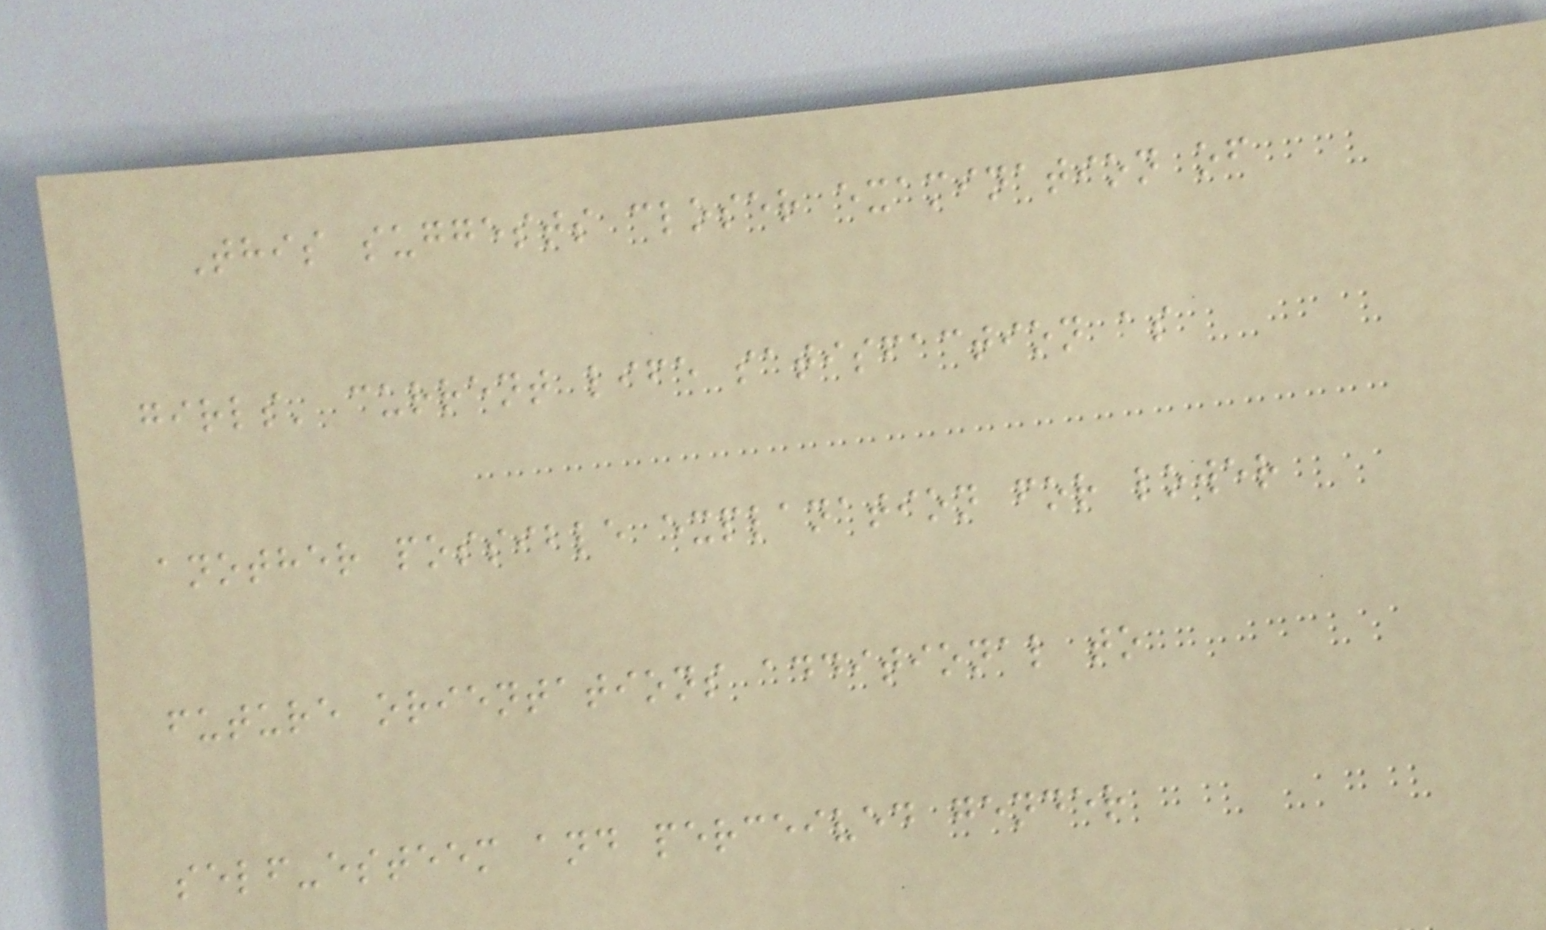This suggests closer examination of
girls' current life satisfaction as
another possible explanation for lower
future orientations additional to
self-esteem and perceived gender
